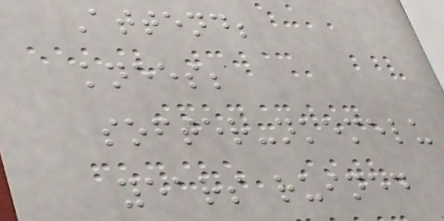Attend;
knees;
softer-nkemelu
years ruined
